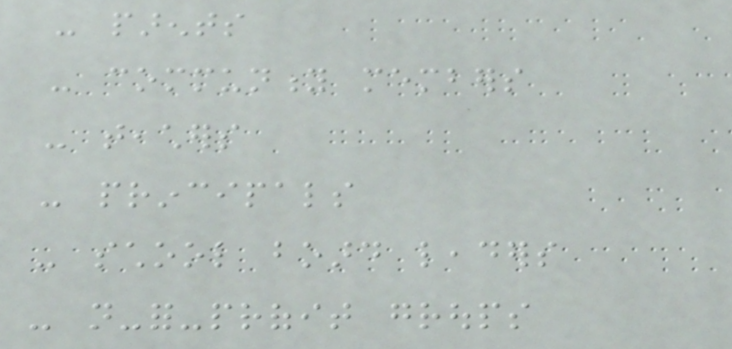- parents
- community members
- teachers
- principals
- school board leaders
- not-for-profit groups
